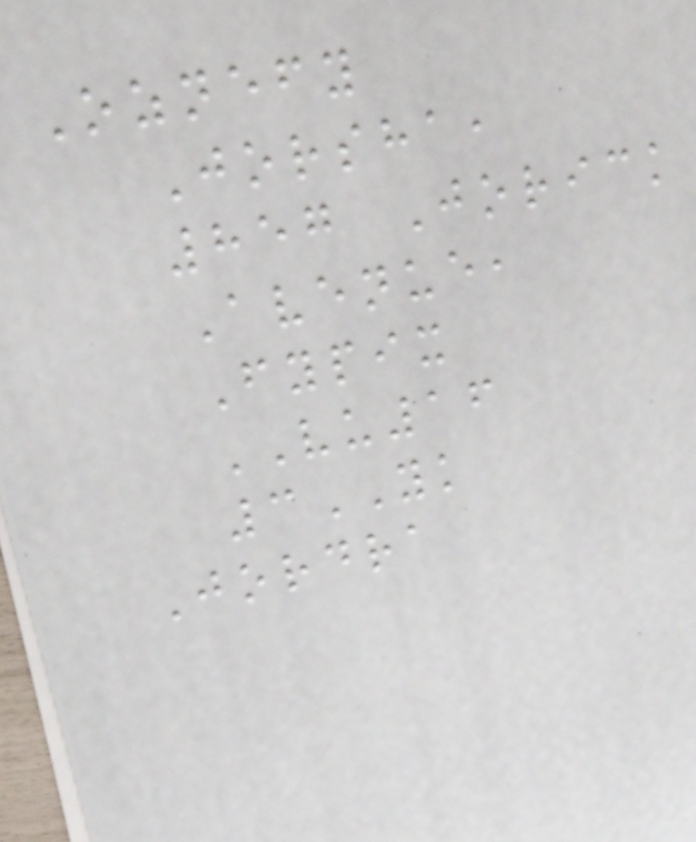Oznefy
Jorsha,
857 Jorick
Avenue,
Fypix
VU16
3YK
Jordra
